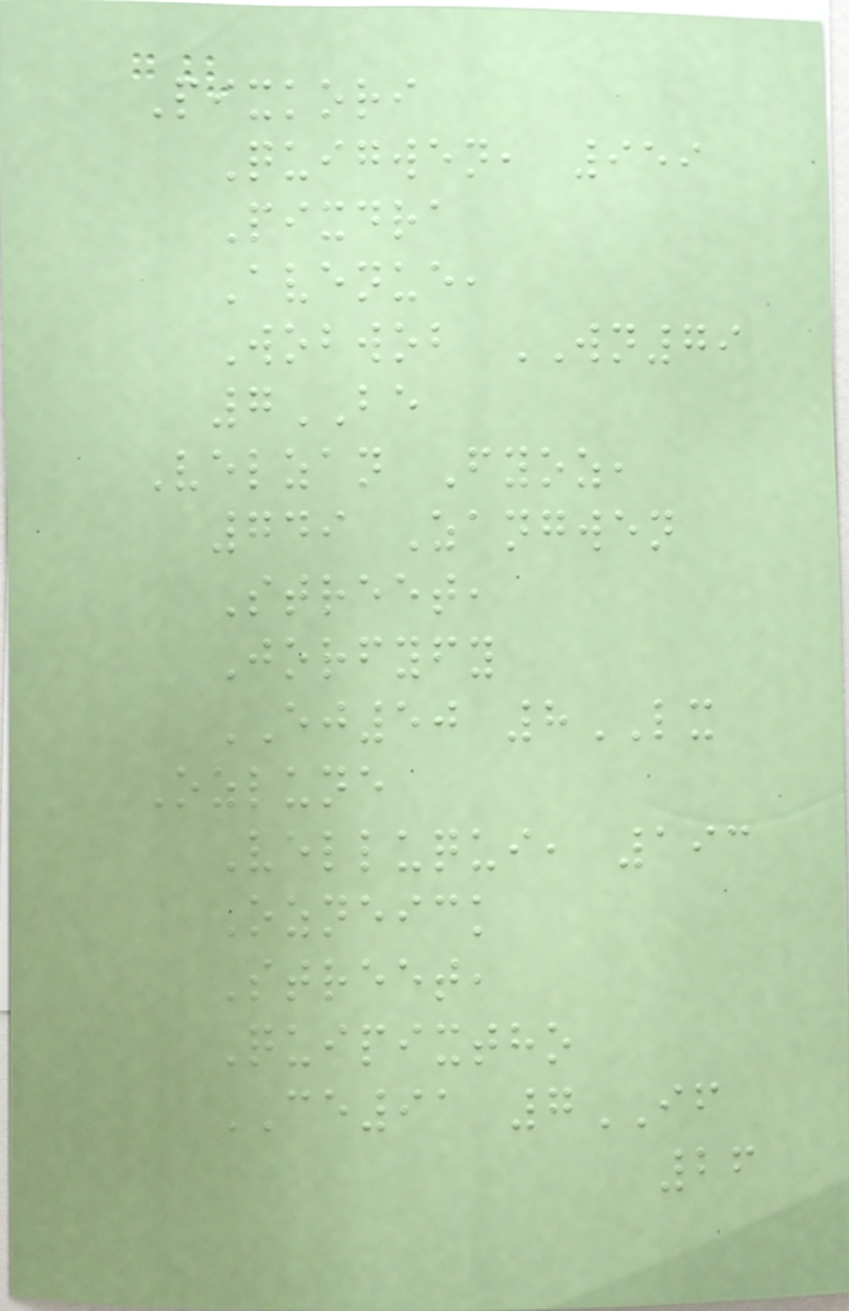Pixkori
Quigwen, 959
Pixdra
Avenue,
Wobwob WN79
7BE
Velzan Fyoz,
749 Zangwen
Street,
Jorfyfy
EJ50 8LX
Ozlune
Velluqui, 193
Ozneick
Street,
Quipixtho
CE91 7IF
26
